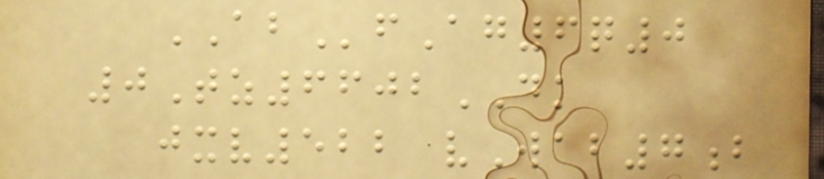ABfAg6q0
0Tz6602DK
jxv522 vWab7b
